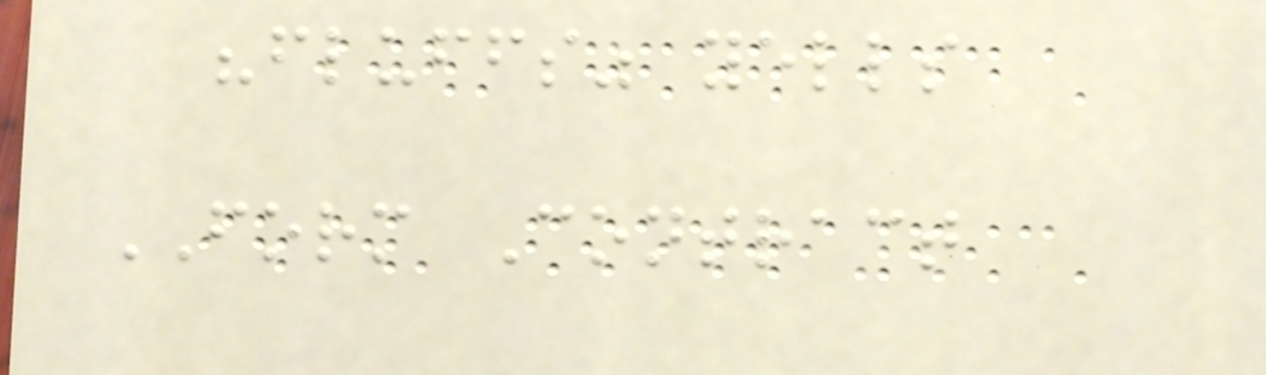"fluffs" yells
FORM Contract
